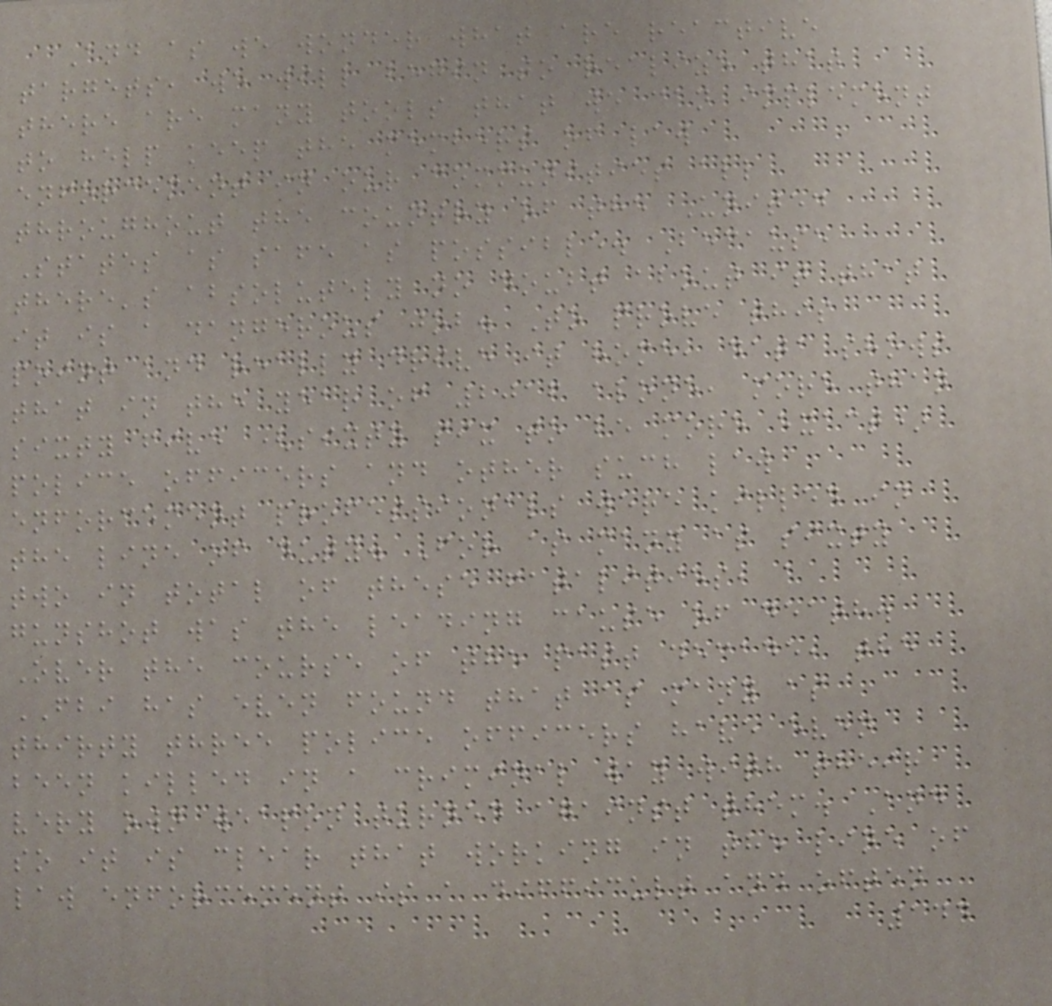And as we wonder what are reactive
targets, we will begin to realize that
there are many tools that we can implement
to help keep the members of law
enforcement in our communities all
throughout the country of the United
States as safe as possible. Because
there's absolutely no doubt about it that
it is a dangerous job. To prove this
point and really drive it home, data shows
that in the year of 2016 alone, more than
sixty five (sixty six to be more exact)
police officers and other such law
enforcement professionals were killed in
the line of duty. For as many as sixty
two in total of these fatalities, a
gunshot was the leading cause of death.
Over the course of the past decade, the
FBI has even found that as many as
thirty three police officers have even
been killed in a criminal way with their
very own weapon turned against them. And
so it is clear that working in the line of
law enforcement is a difficult and often
144
